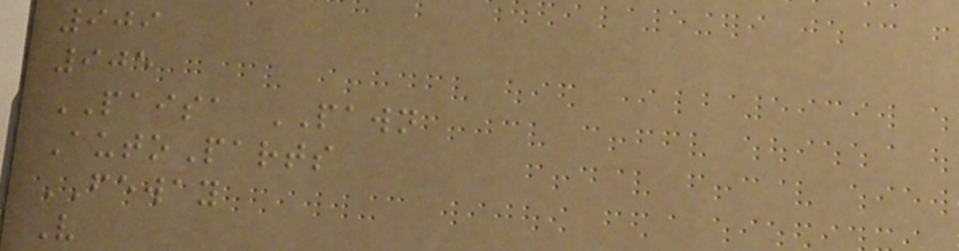909
905
PAISA PAWN
AutoParts
FEWAY
V
